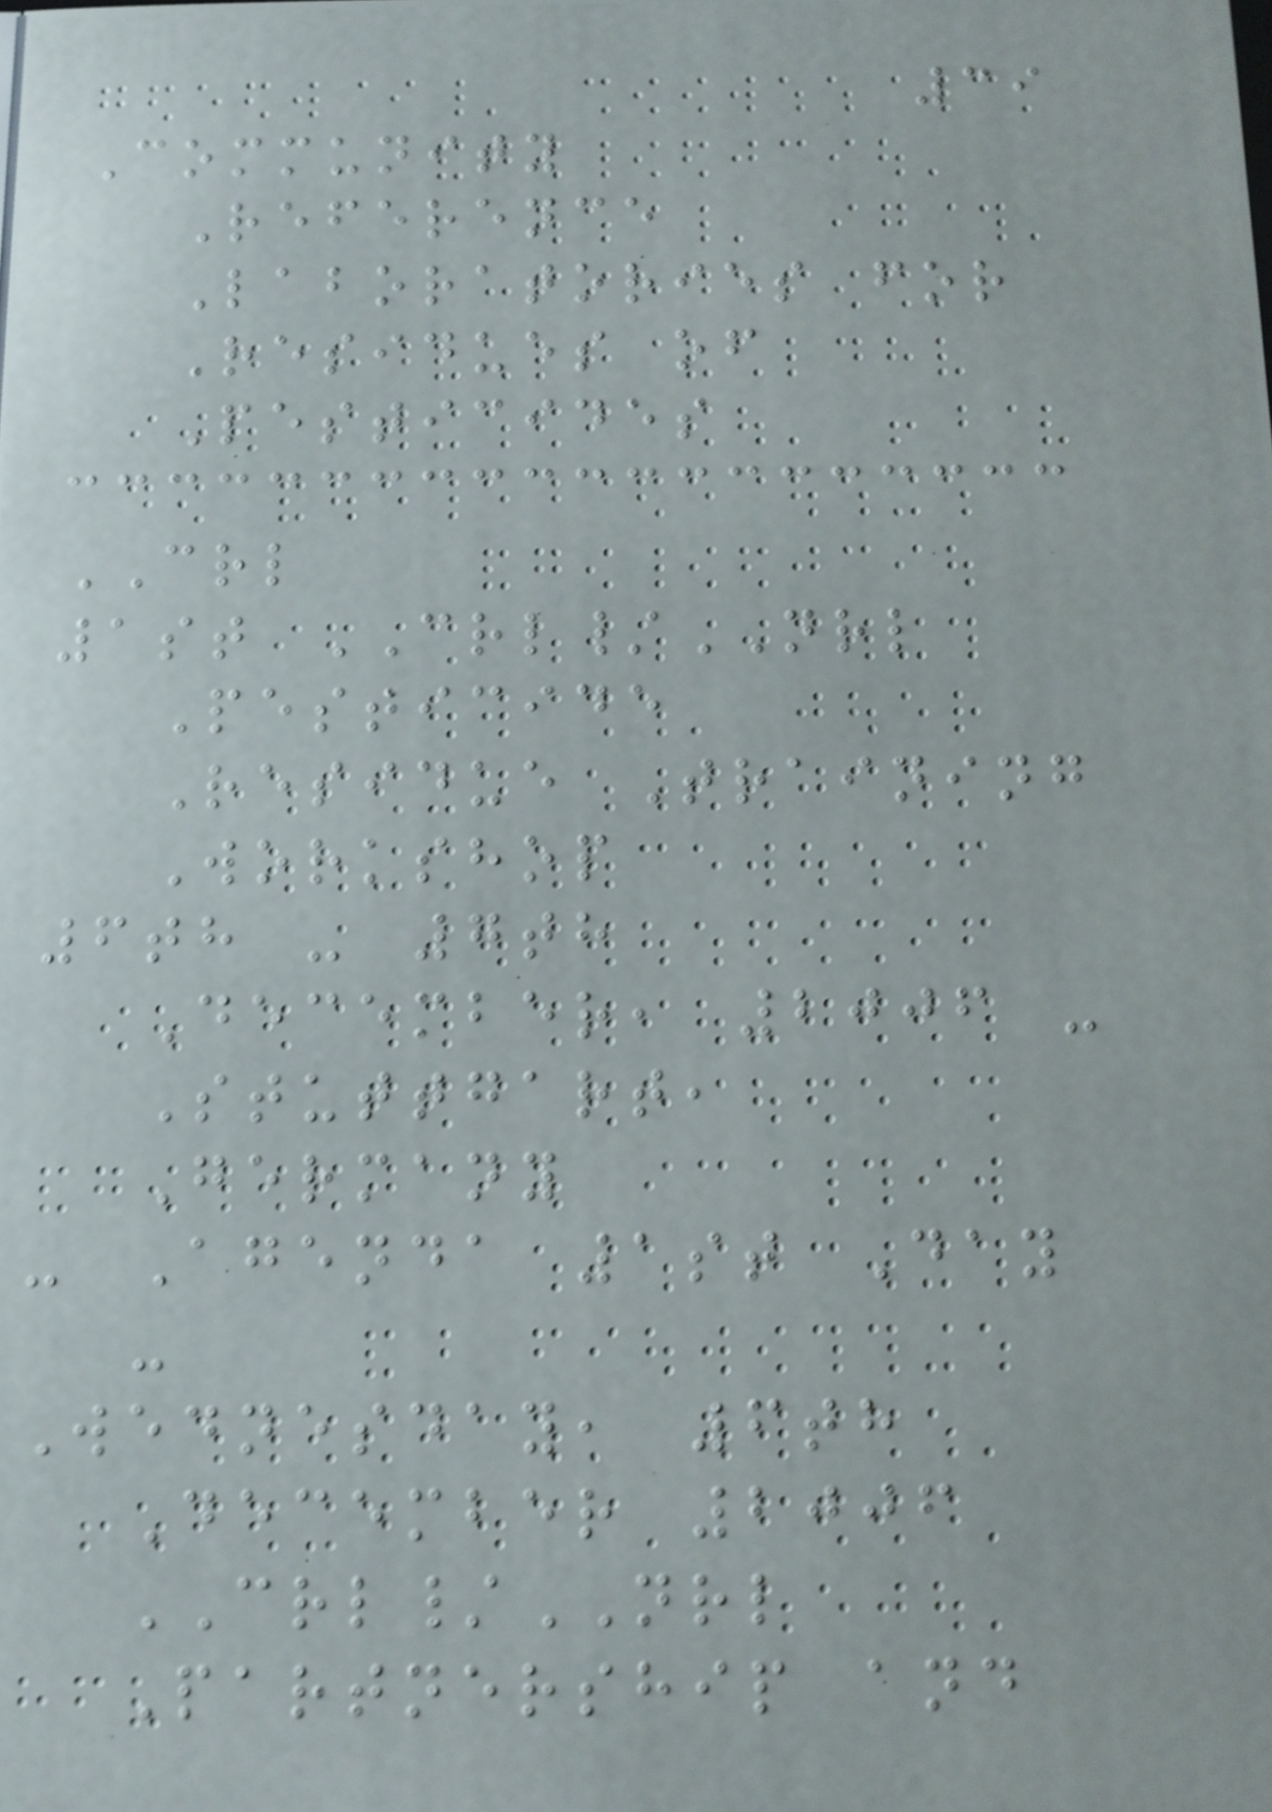39
Community
Reference
Laboratories for
Residues of
Pesticides
CRL
1st CRL/NRL
Pesticide
Residue Training
Workshop
6th - 7th
December, 2006 -
Stuttgart,
Germany
- Agenda 1st Day
-
Wednesday, 6th
December 2006
CRL/NRL
Partnership and
